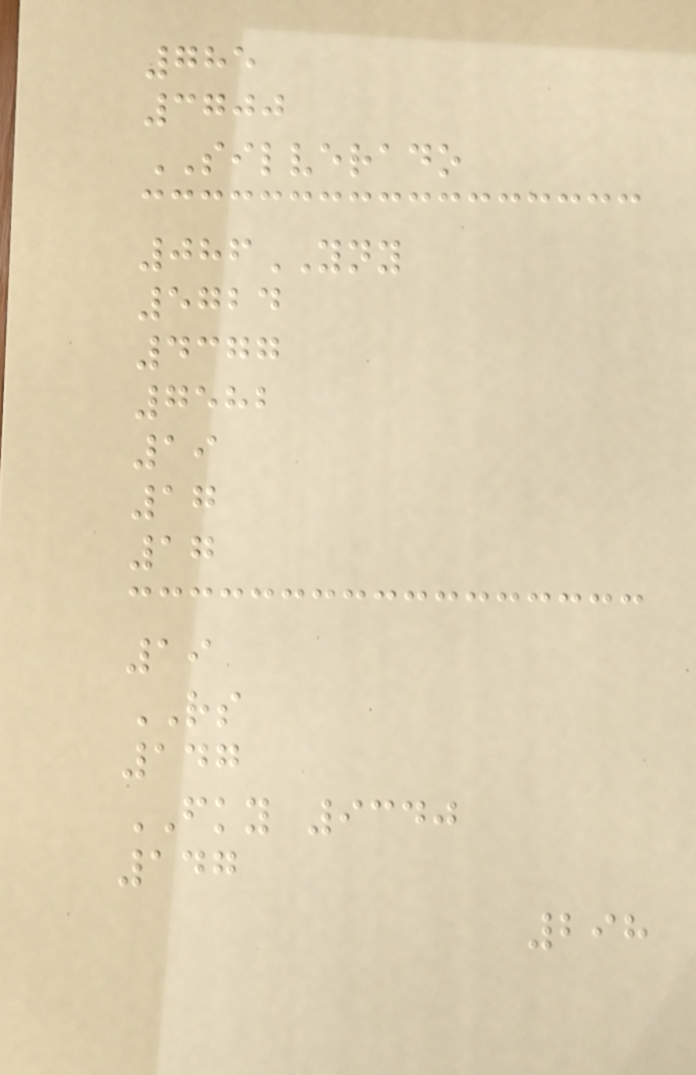785
3700
SILVERADO
086YNY
5724
4377
7582
19
17
17
19
RS
147
FKY 9340
147
298
